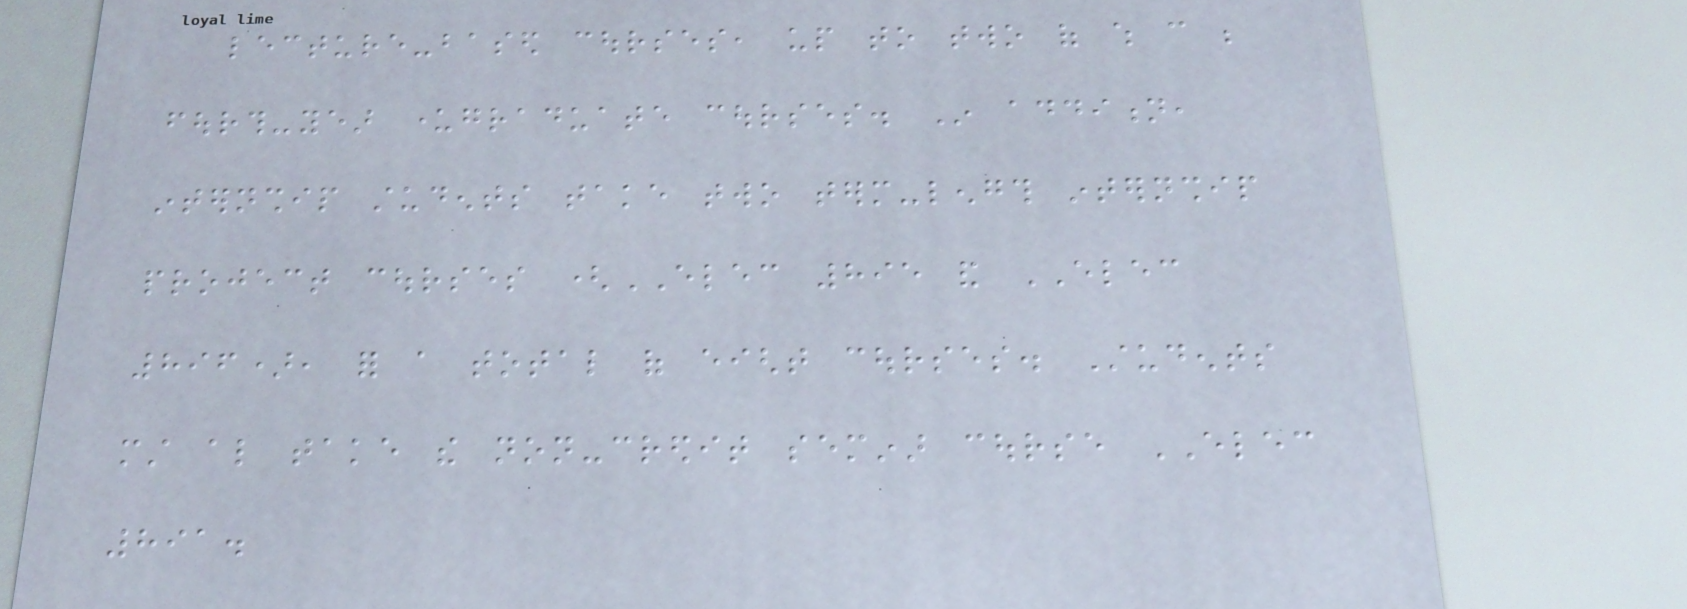lecture-based courses, up to two of which can be
fourth-year undergraduate courses. In addition,
internship students take two term-length internship
project courses (ELEC 895 and ELEC
896), for a total of eight courses. Students
must also take the non-credit seminar course ELEC
891.
